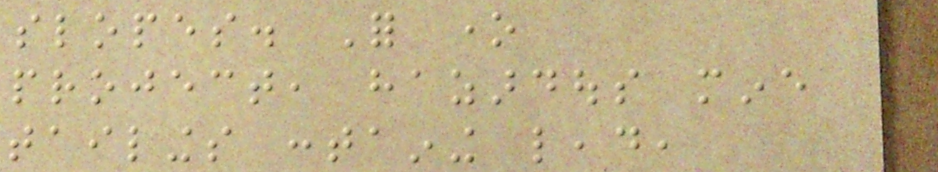slopes. For one
project, hazardous mine
tailings containing lead,
